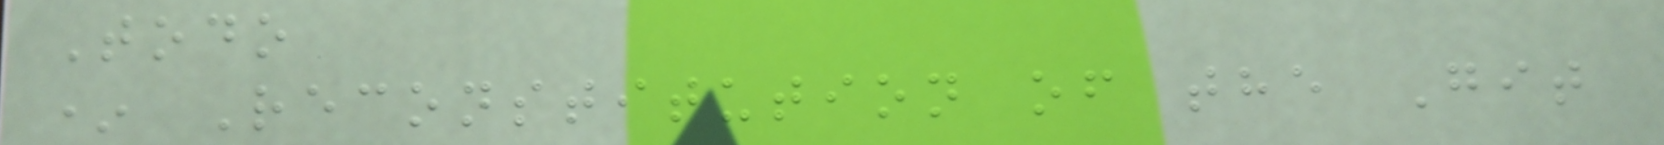Todo
* Reconstitution of the Git
